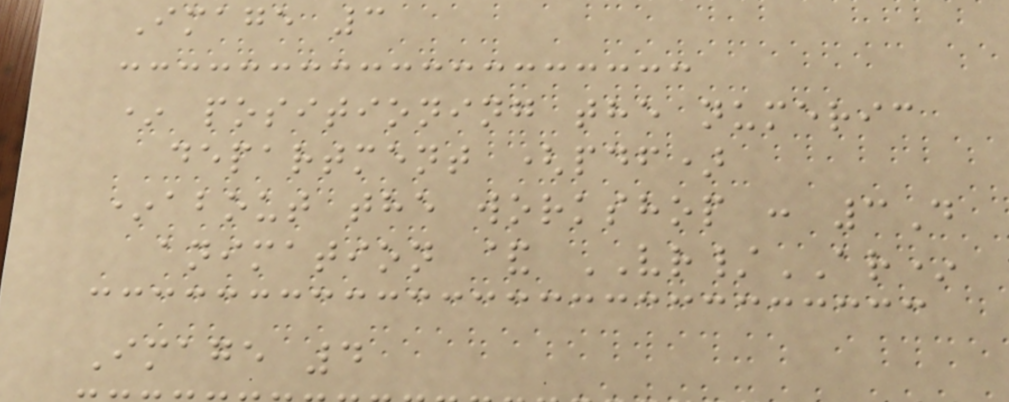Image 3
* positioning the numeric
department (pdf)
*about the workshop : 3D
animation & VR/AR*
Image 4
